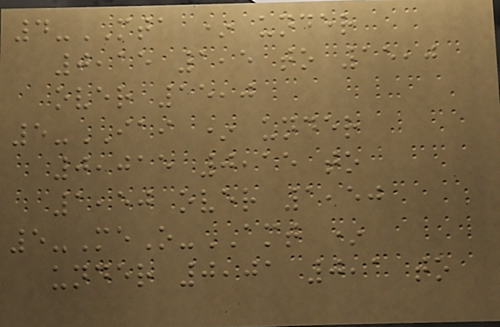4-MTA * under
0,15 1,5 to 15,0
over 15,0
5-IAI * under
0,015 0,15 to
1,50 over 1,50
5-MeO-AMT *
under 0,01 0,1 to
